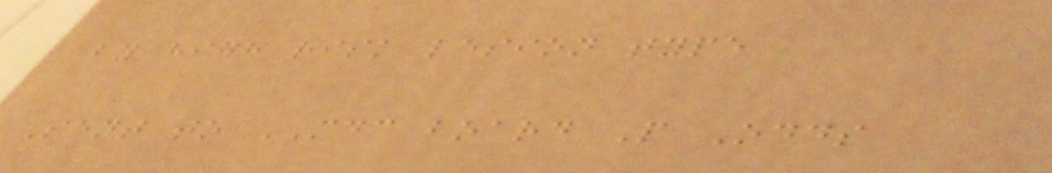by high risk lesion type
Sent to MDC board P Odds
